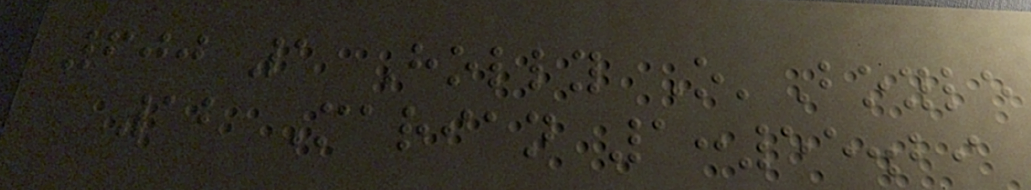600 1 Holly O'Boyle
12 Marian 1:55.29
